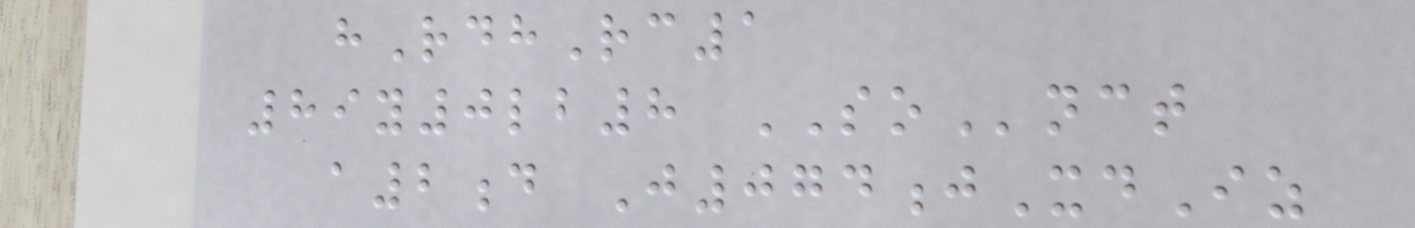hRdhRc1
89y0lb8 SOnct
a2d J074jXdIz
